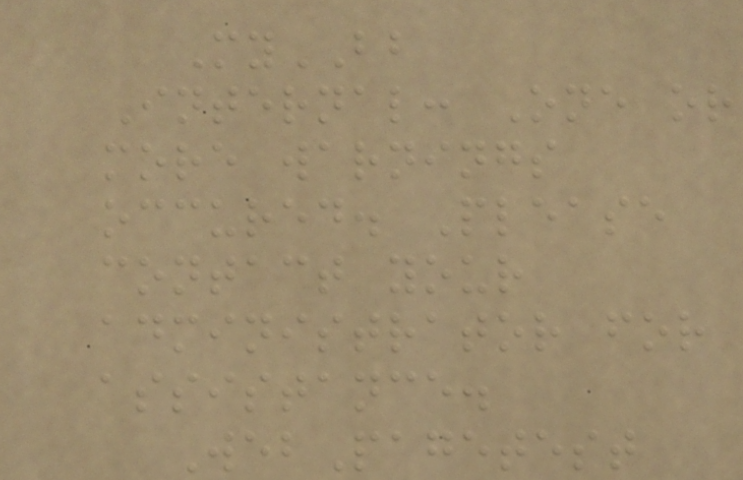MyBB
Internal: One or
more warnings
occured. Please
contact your
administrator for
assistance.
WebPagetest
